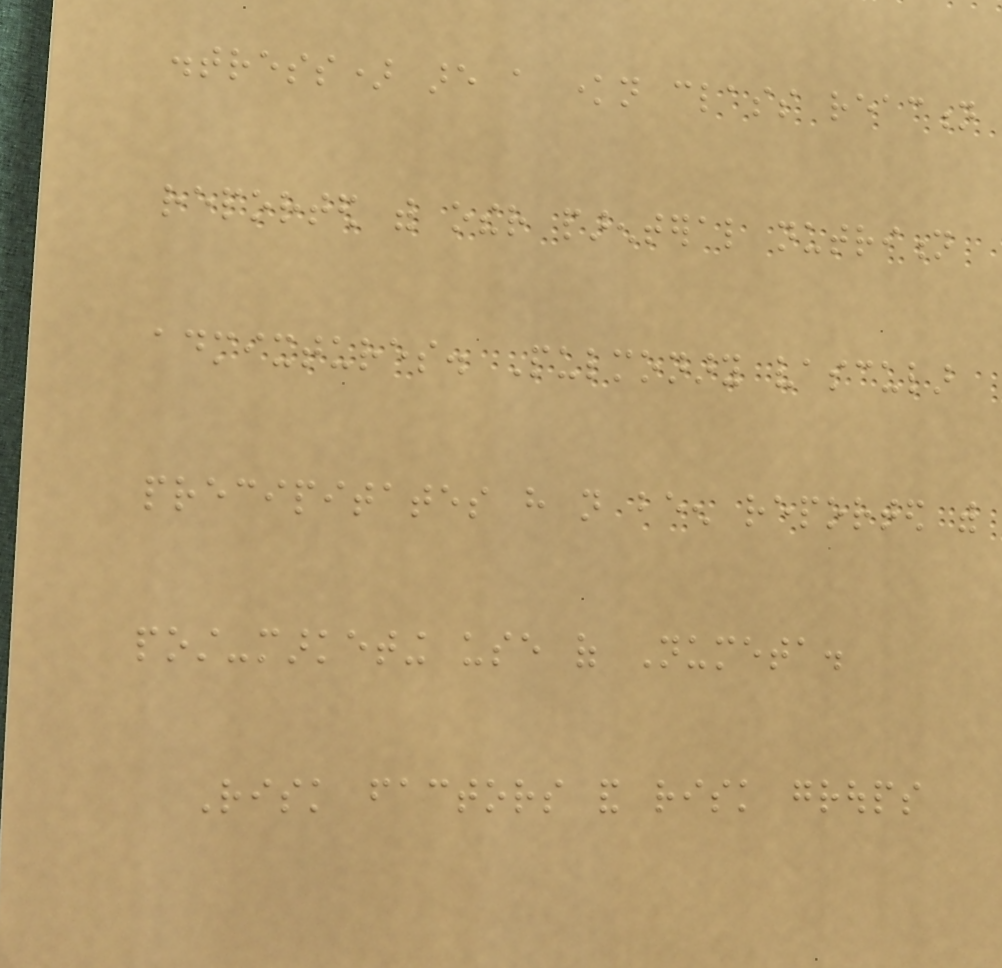distress) are a known class reaction
reported with other parenteral nutrition
admixtures. Pulmonary vascular
precipitates have not been reported with
post-marketing use of Numeta.
Risk factors and risk groups
